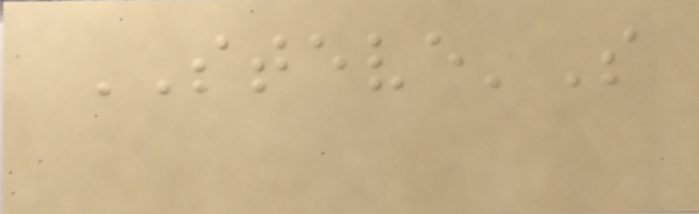STEVE'S
